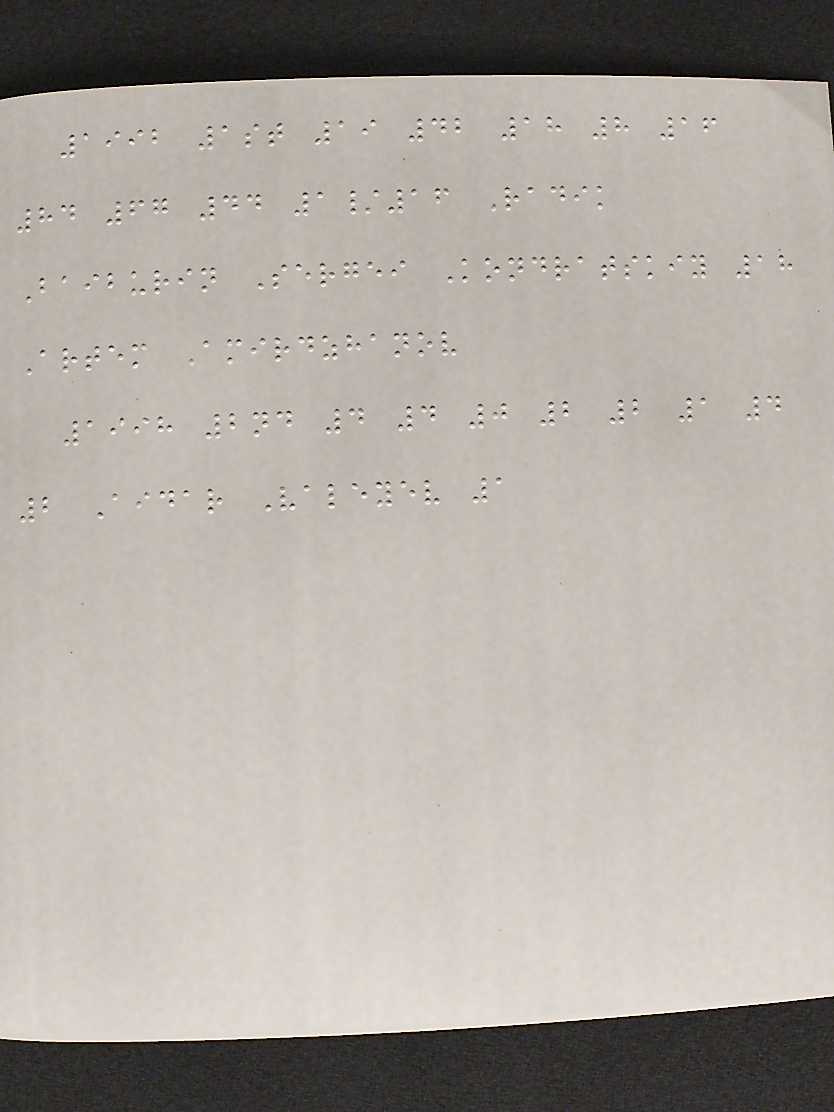1992 1st 19 42 18 8 16
84 67 44 1/16 Radik
Baiburin Sergei Kondratskiy 18
Artem Amirdzhanov
1998 2nd 4 4 0 2 2 1 4
2 Aidar Valeyev 1
